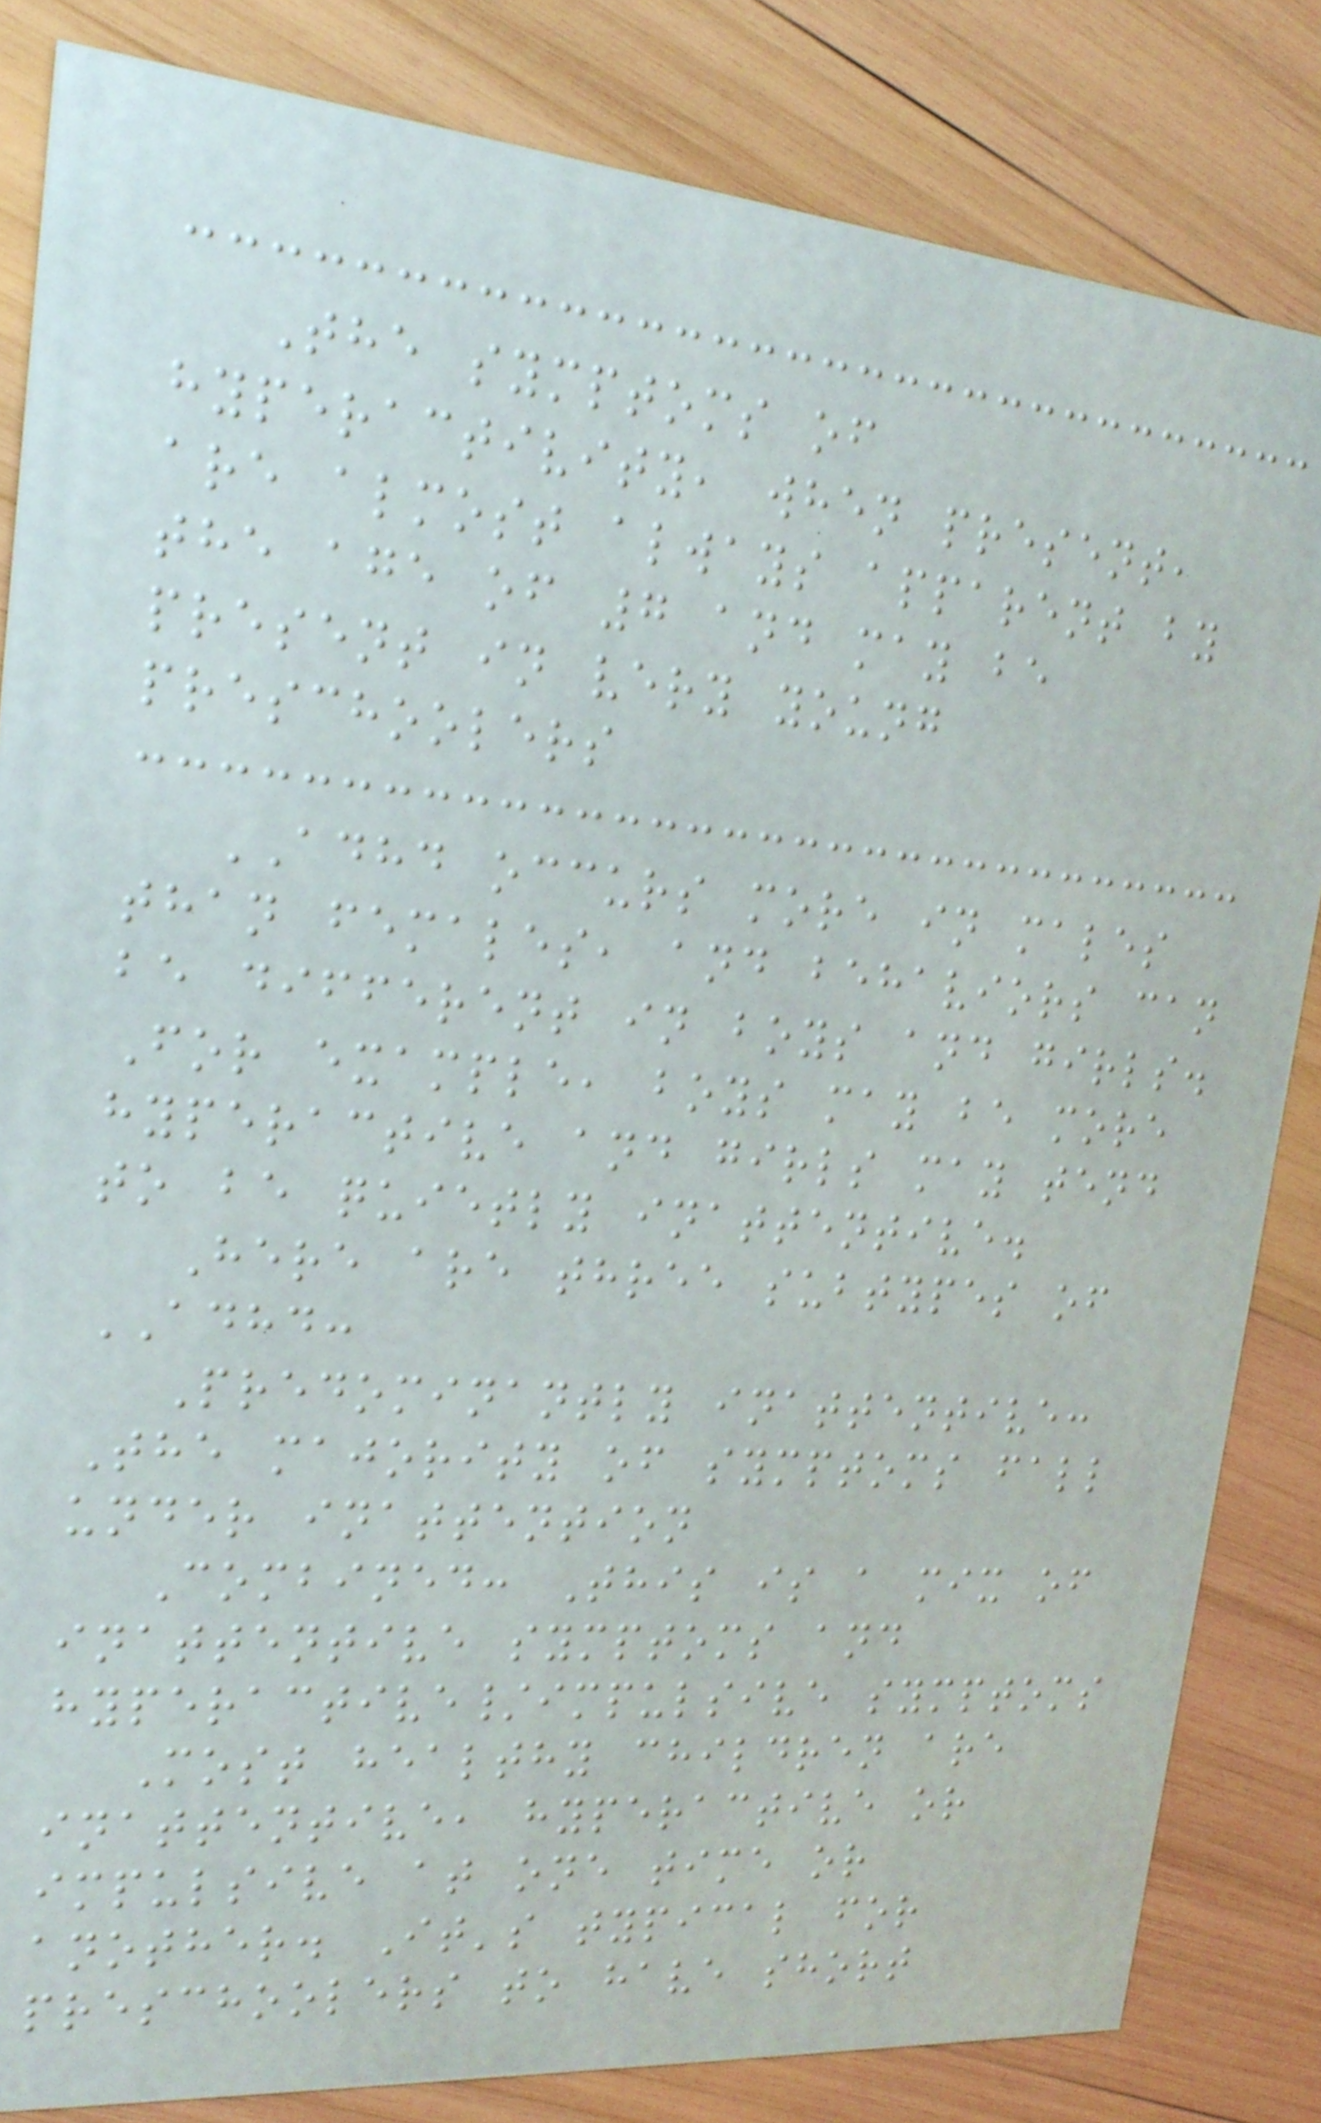The symptoms of
hyperactivity, when present,
are almost always apparent by
the age of 7 and may be
present in very young
preschoolers
ADHD occurs more in males
than females, and behaviors can
be different in boys and girls.
For example, boys may be more
hyperactive and girls may tend
to be quietly inattentive.
Here are three subtypes of
ADHD:
Predominantly inattentive:
The majority of symptoms fall
under inattention
Combined: This is a mix of
inattentive symptoms and
hyperactive/impulsive symptoms
Most healthy children are
inattentive, hyperactive or
impulsive at one time or
another. It's typical for
preschoolers to have short
